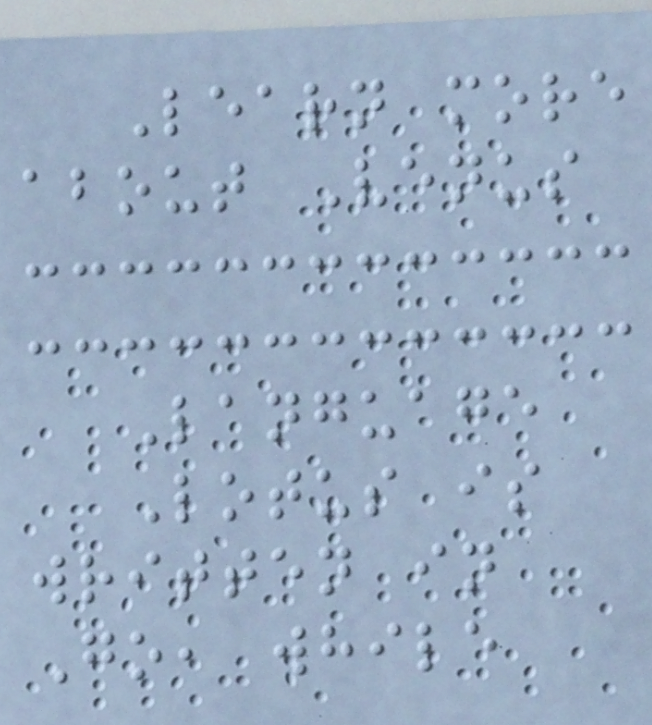Learn more
about Venus
Language
Lotus is
written in
Go, while
